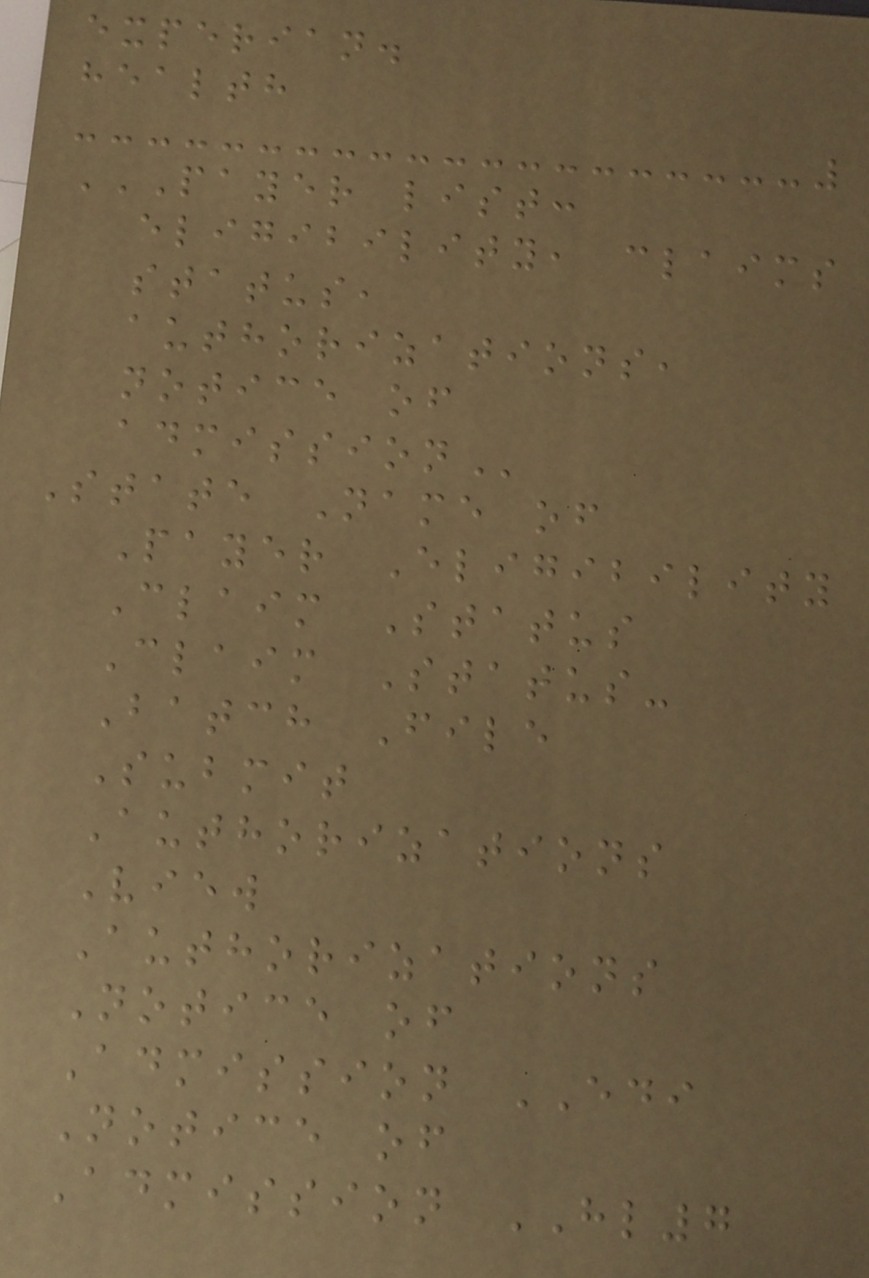experian.
health
PAYER LIST:
ELIGIBILITY, CLAIMS
STATUS,
AUTHORIZATIONS,
NOTICE OF
ADMISSION
State Name of
Payer Eligibility
Claim Status
Claim Status-
Batch File
Submit
Authorizations
View
Authorizations
Notice of
Admission EDI
Notice of
Admission HL7
